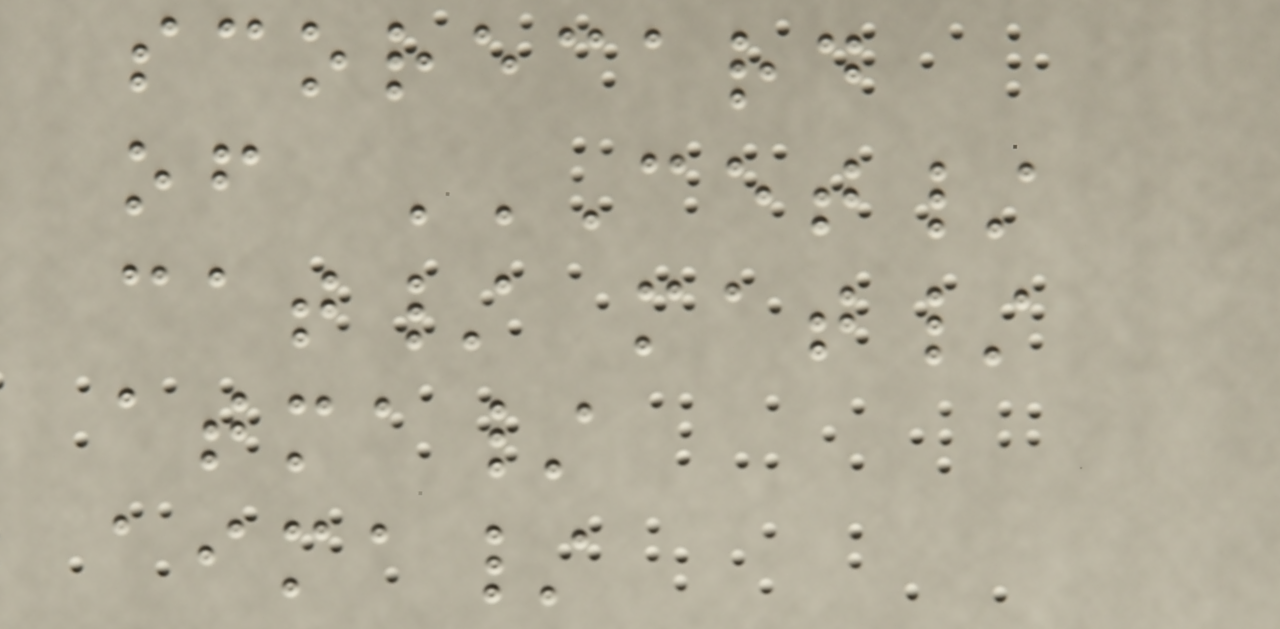scorecard
of CET/
CAT/ MAT/
ATMA/
AIMA/
